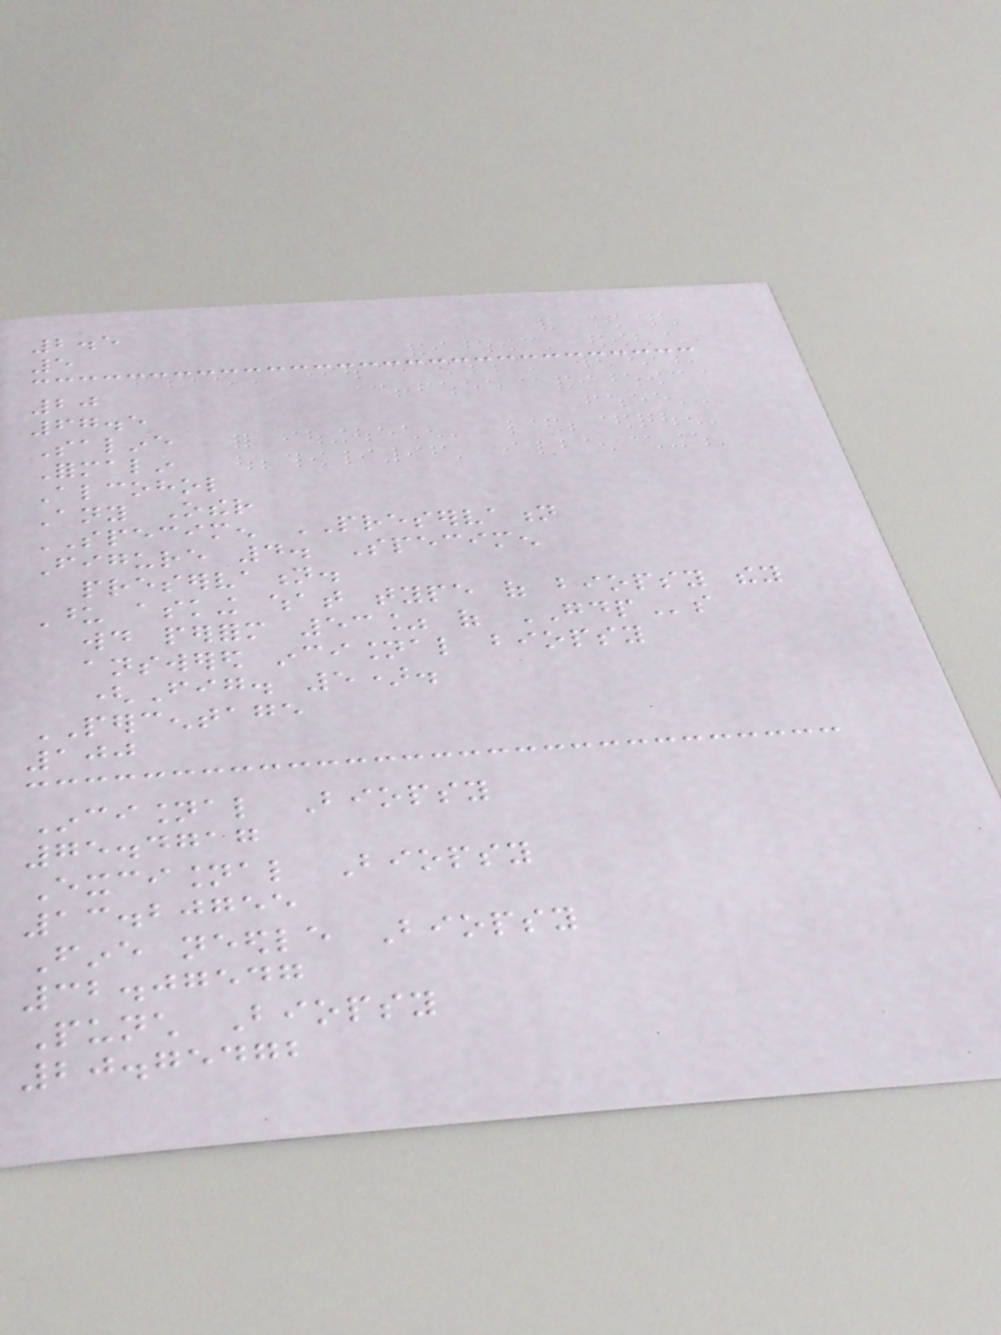2.5
5
20
67.5
Saline
Formalin
Alcohol
Any Other
SPECIMEN PRESERVATION
Figure 4. Specimen
preservation.
Upon asking what type of biopsy they
would perform 53% of GDPs
answered incisional biopsy
(Fig. 5).
PERCENTAGE
100
Incisional Biopsy
75.4717
Excisional Biopsy
13.20755
Fine needle Biopsy
32.07547
Punch Biopsy
20.75472
